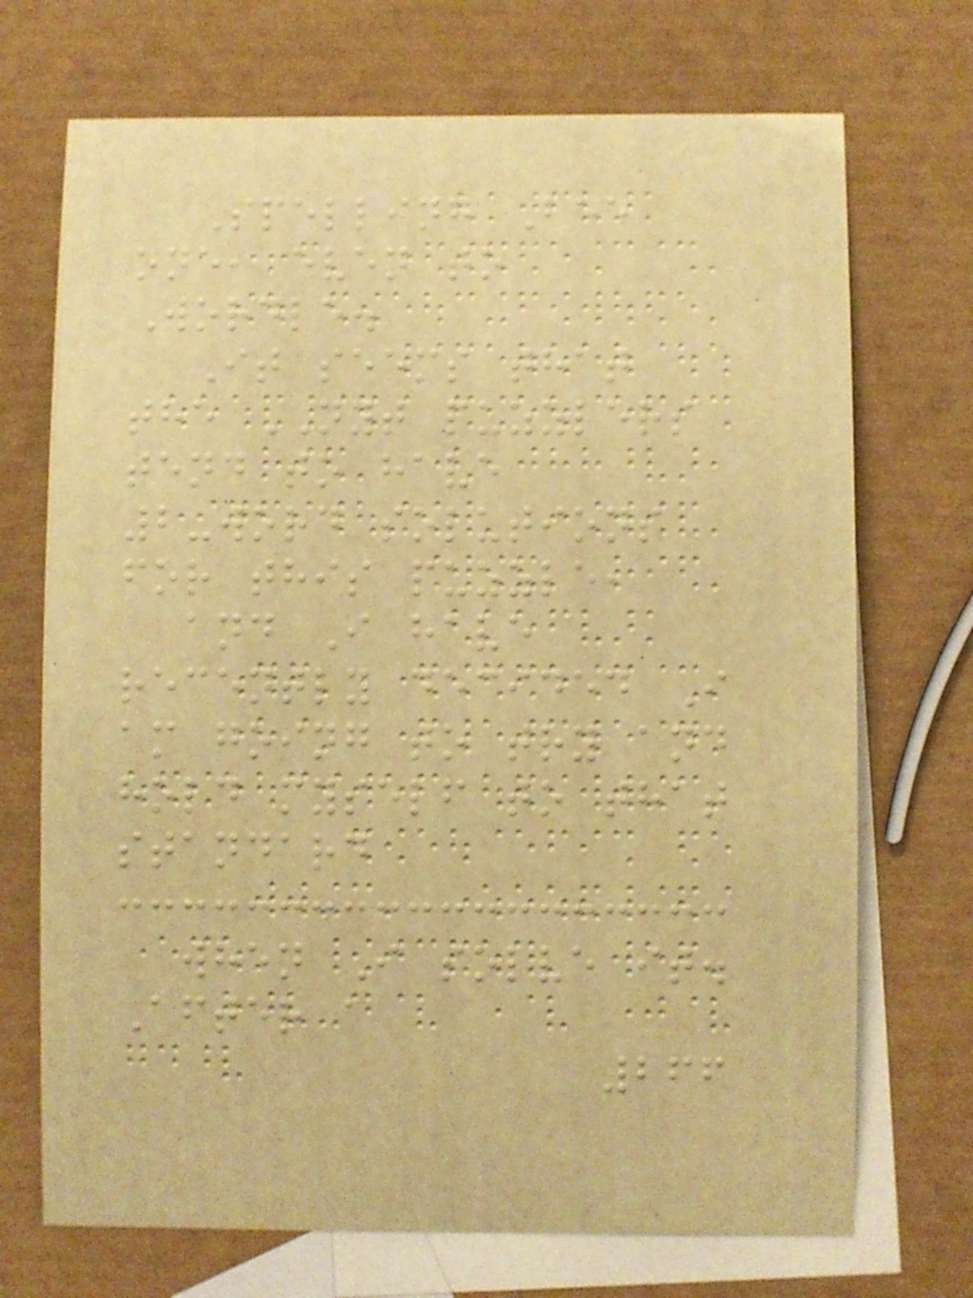Spelling Bee
one, even to
Wordle.
It seems that
the NYT puzzlers
tend to have
2-word solutions
for this puzzle,
and I have
recently decided I
am going to try and
hold myself to that
standard
when I solve it.
After a
266
